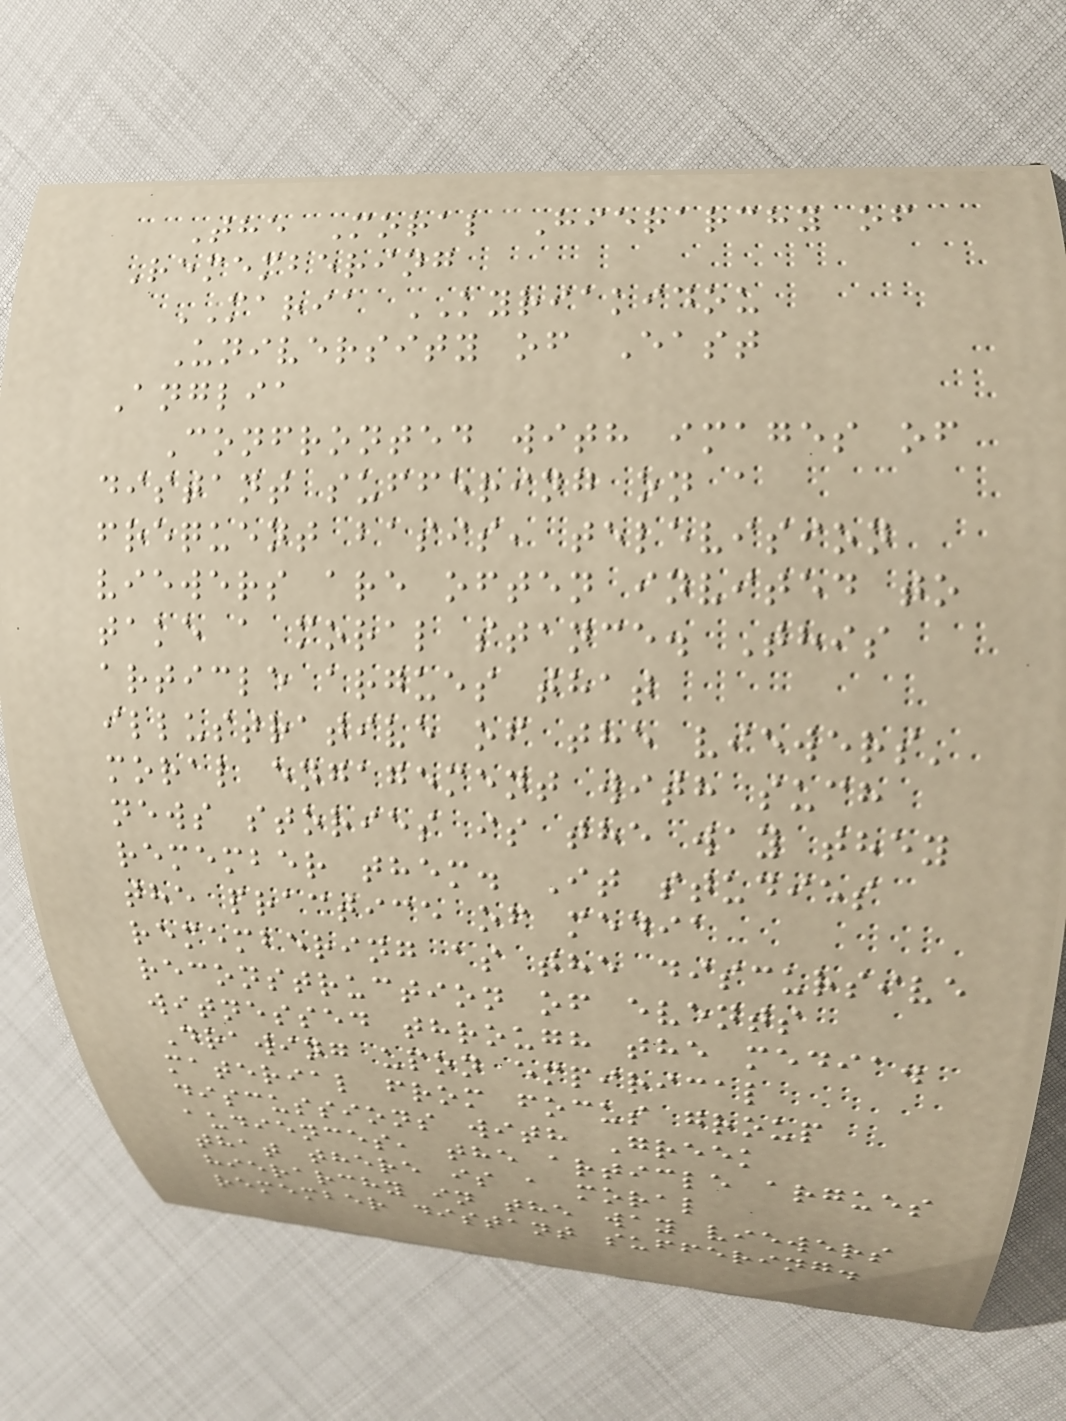The Moral Hierarchy of
Remembering
MARIA KYRIAKIDOU
University of East
Anglia
Confronted with images of
distant suffering on a
frequent basis, television
viewers are often invited to
take a moral stance. This
article argues that
illustrative of the viewers'
moral engagement with such
news stories is the way they
remember them. It studies
the practice of media
remembering as the discursive
reconstruction of events
witnessed through the media.
Drawing upon empirical
material from focus group
discussions with Greek
audiences, the article argues
that there is a moral
hierarchy in the way viewers
remember distant suffering.
